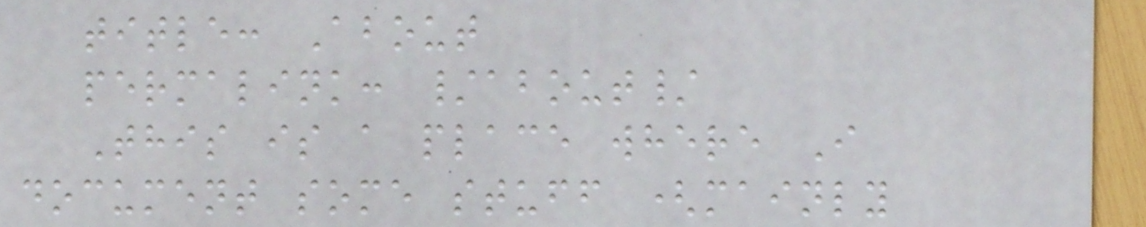title: About
permalink: /about/
This is a place where I
document some stuff (mainly
